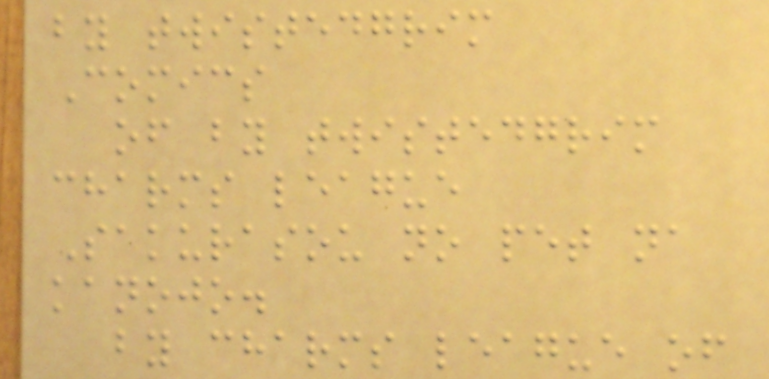by twistedgrim
Comics
of by twistedgrim
charms league
Sakurasou no pet na
kanojo.
by charms league of
